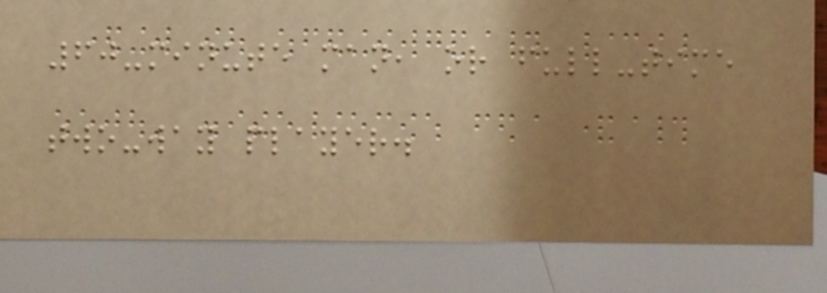60-minute man, or full-time
two-way player.
